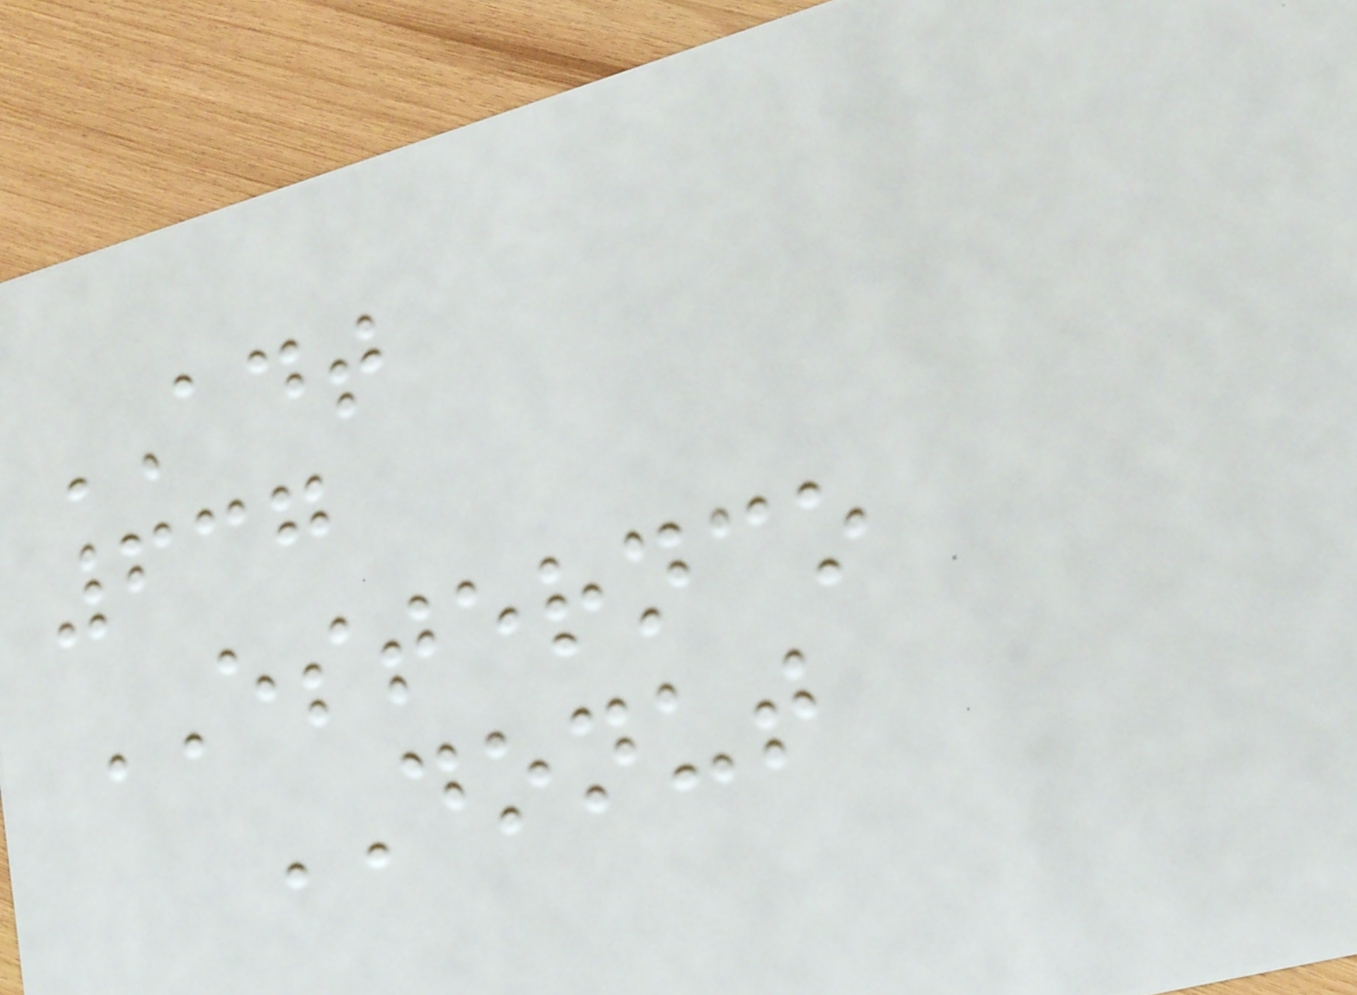ADT
637
ESTERNCO
DONUT
